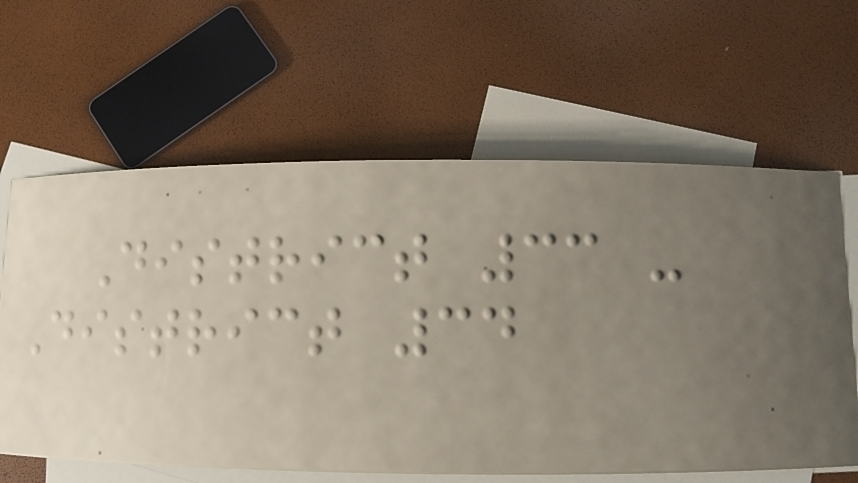District 33 -
District 34
